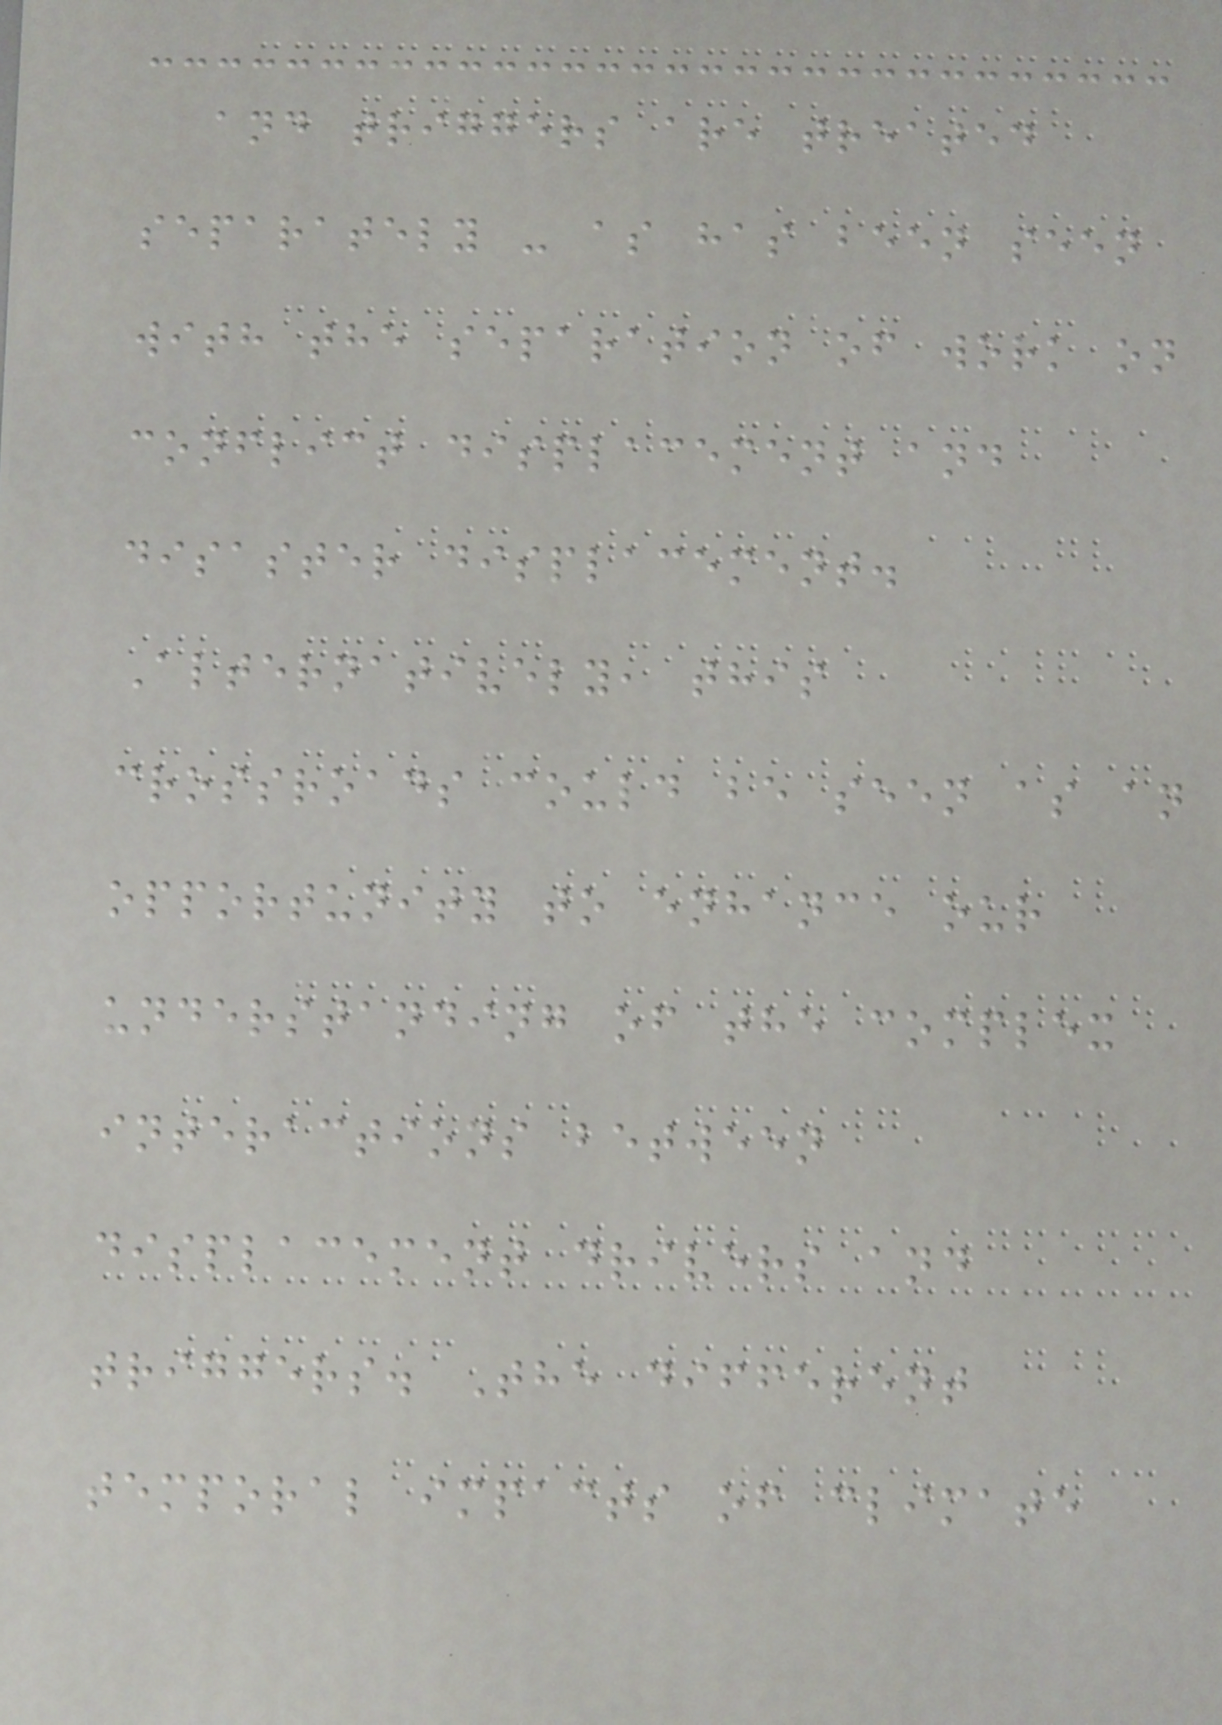and triggers are treated
separately - as has been seen
with the separation of work on
conflict displacement and
disaster displacement.
Alternatively, this
crossroads could be seen as an
opportunity to enhance our
understanding of the complex
interactions between
displacement drivers and
triggers. The different
temporal impacts of climate
